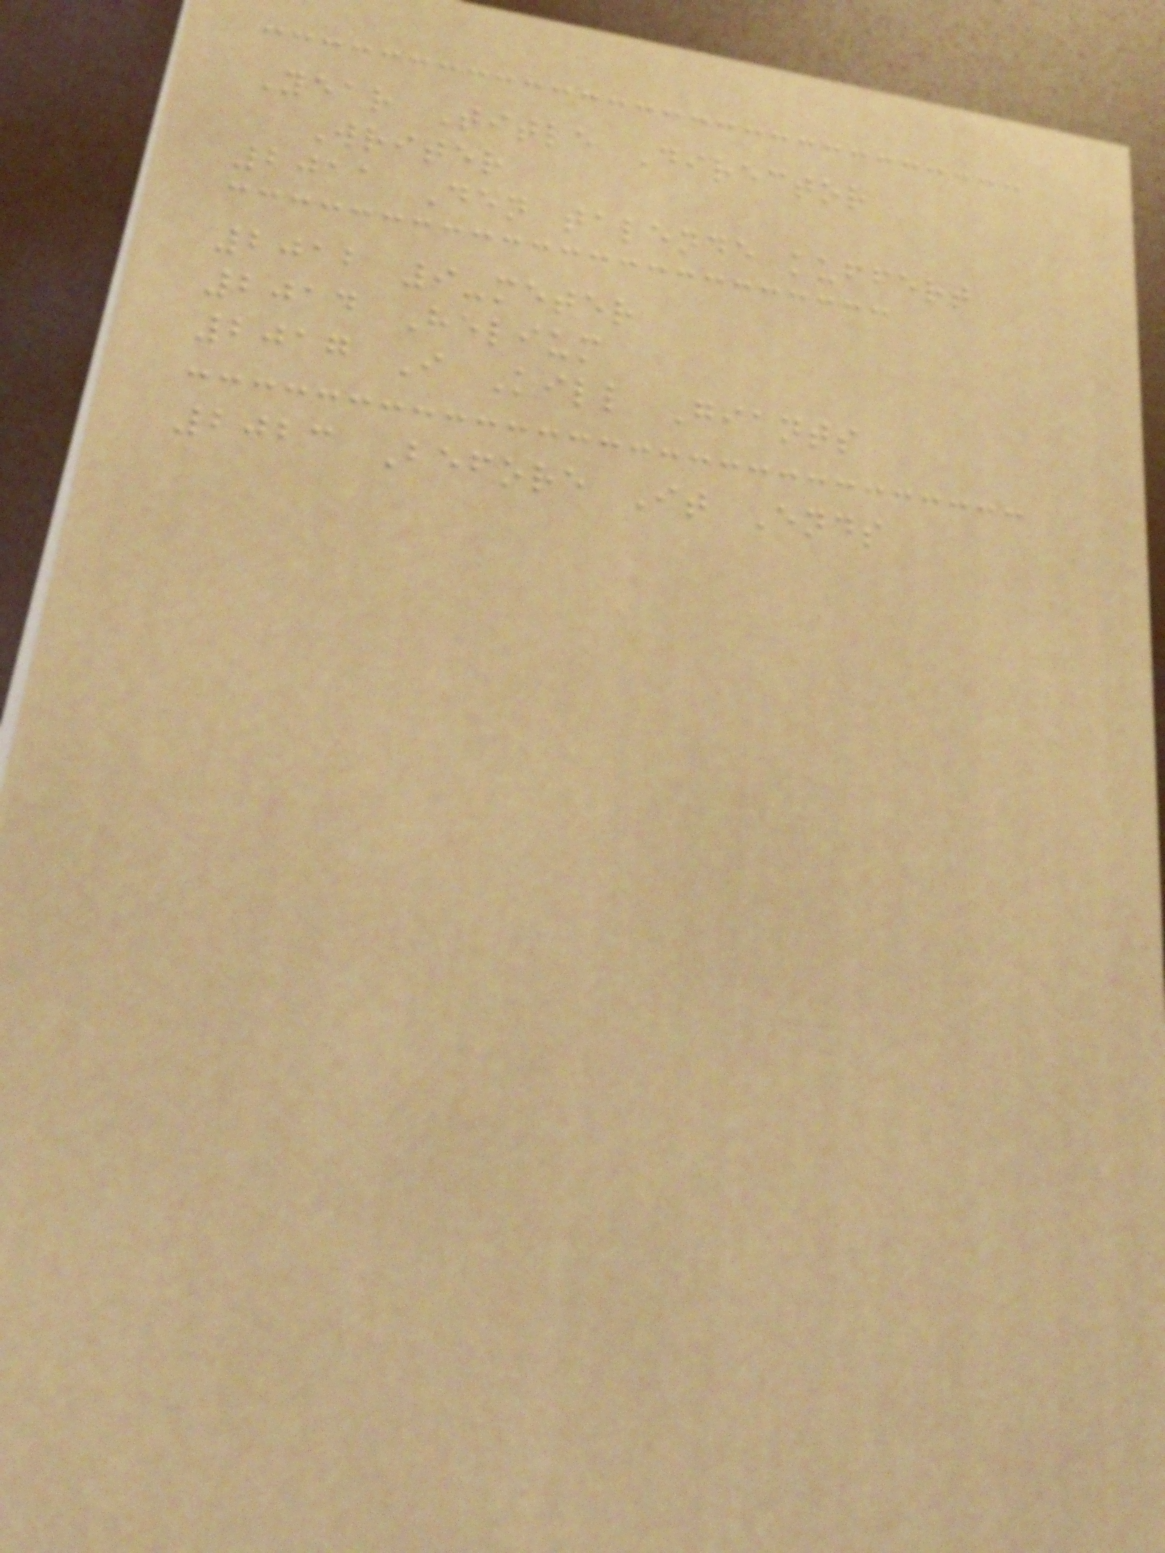Year Title Director
Writer
2011 Den talende kuffert
2012 9-meter
2014 Helium
2017 I Kill Giants
2023 Before It Ends
